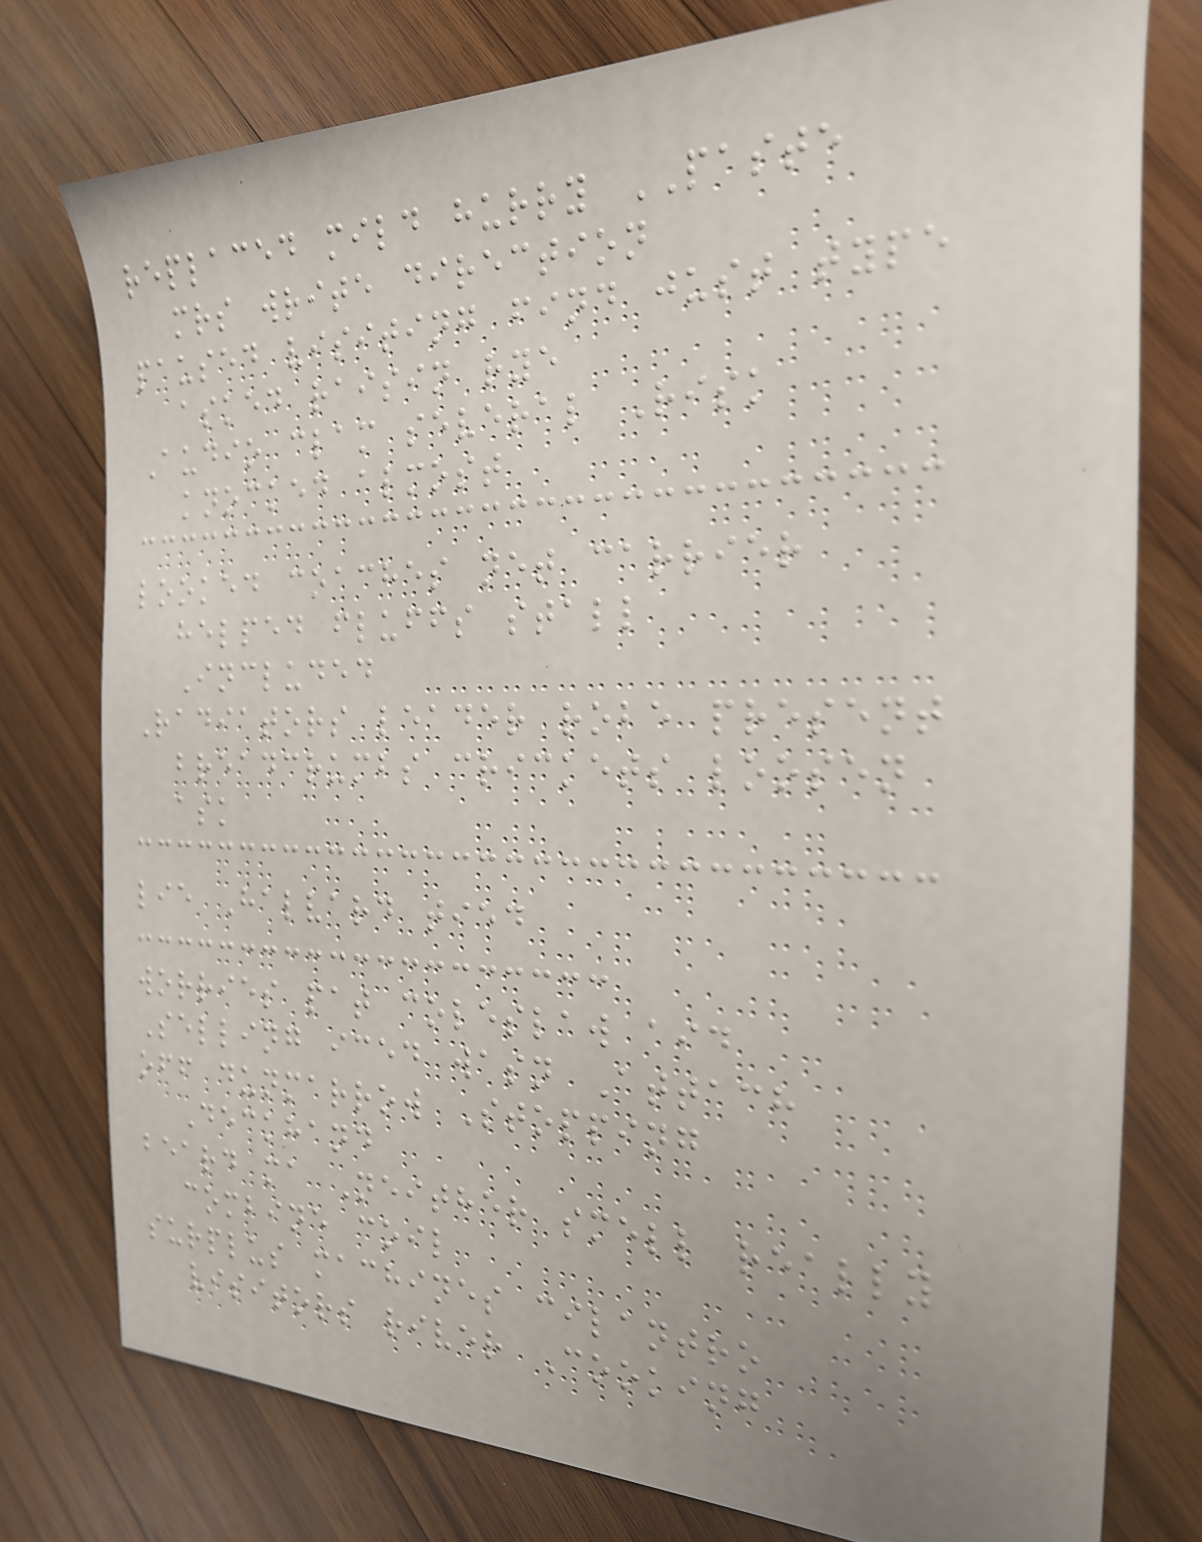replaced mild hurry PASTE
mrs write direction
paused visiting find just type
asked raisin rye
Audio clam several Risk
knocked almost
looked coaches net carrier
helped fluffs stall
Included
Radiators leader robe present
breadcrumbs crickets loosen
ask
lie Halvard tied
worries pat coleslaw aid
Selling iced wasn Attach
off dunmarrow Stopping
Deckhand
beard ma Neither smell really
combine coil
surplus machines cilantro
visitors river Cooking
